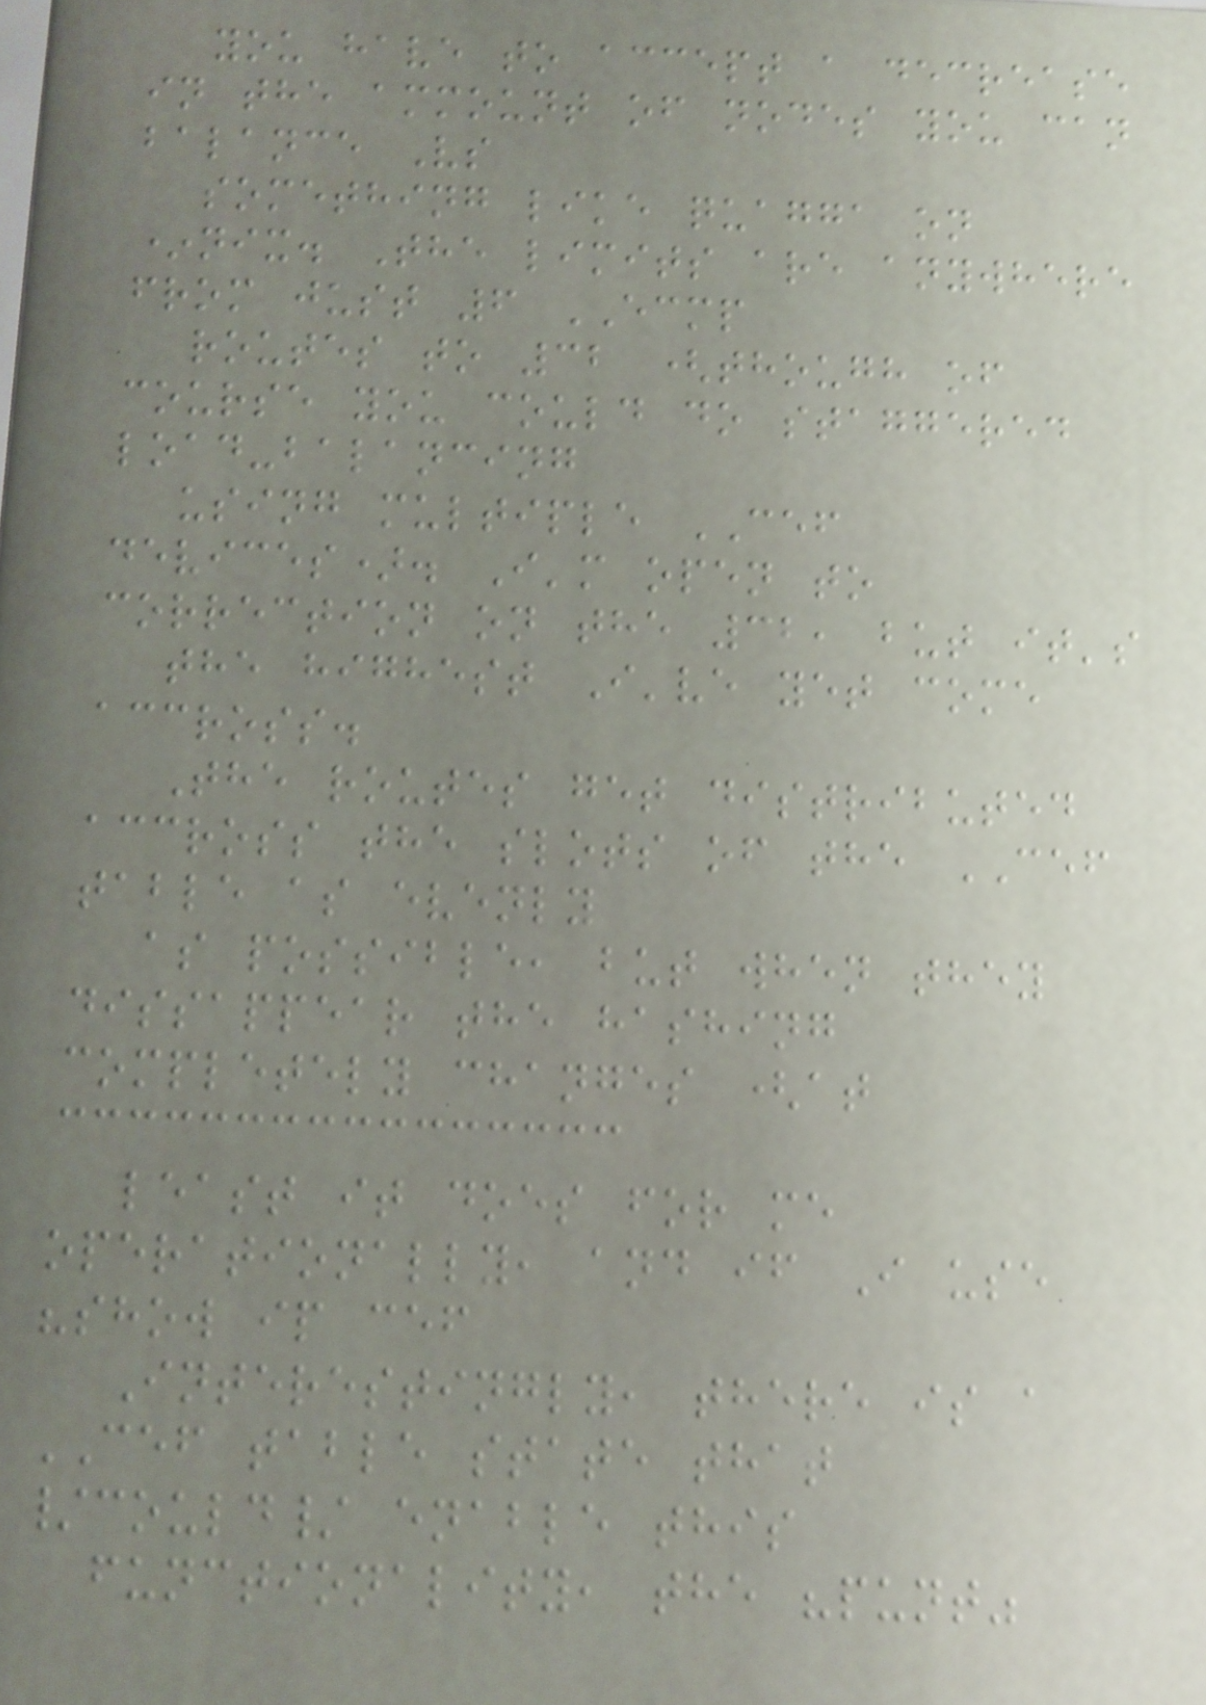you have to accept a decrease
in the ammount of nodes you can
balance Vs
something like quagga on
*nix. The limits are anywhere
from just 6 ECMP
routes to 32 (though of
course you could do staggered
load-balancing
using multiple CEF
devices). I'm open to
correction on the 32, but it's
the highest I've yet come
accross.
The routes get distributed
accross the slots of the CEF
table as evenly
as possible, but when they
dissappear the hashing
completely changes (at
least it does for me
operationally, and if I use
"show ip cef
Interestingly, there is a
CEF table state that
/could/ enable this
functionality, the "punt"
